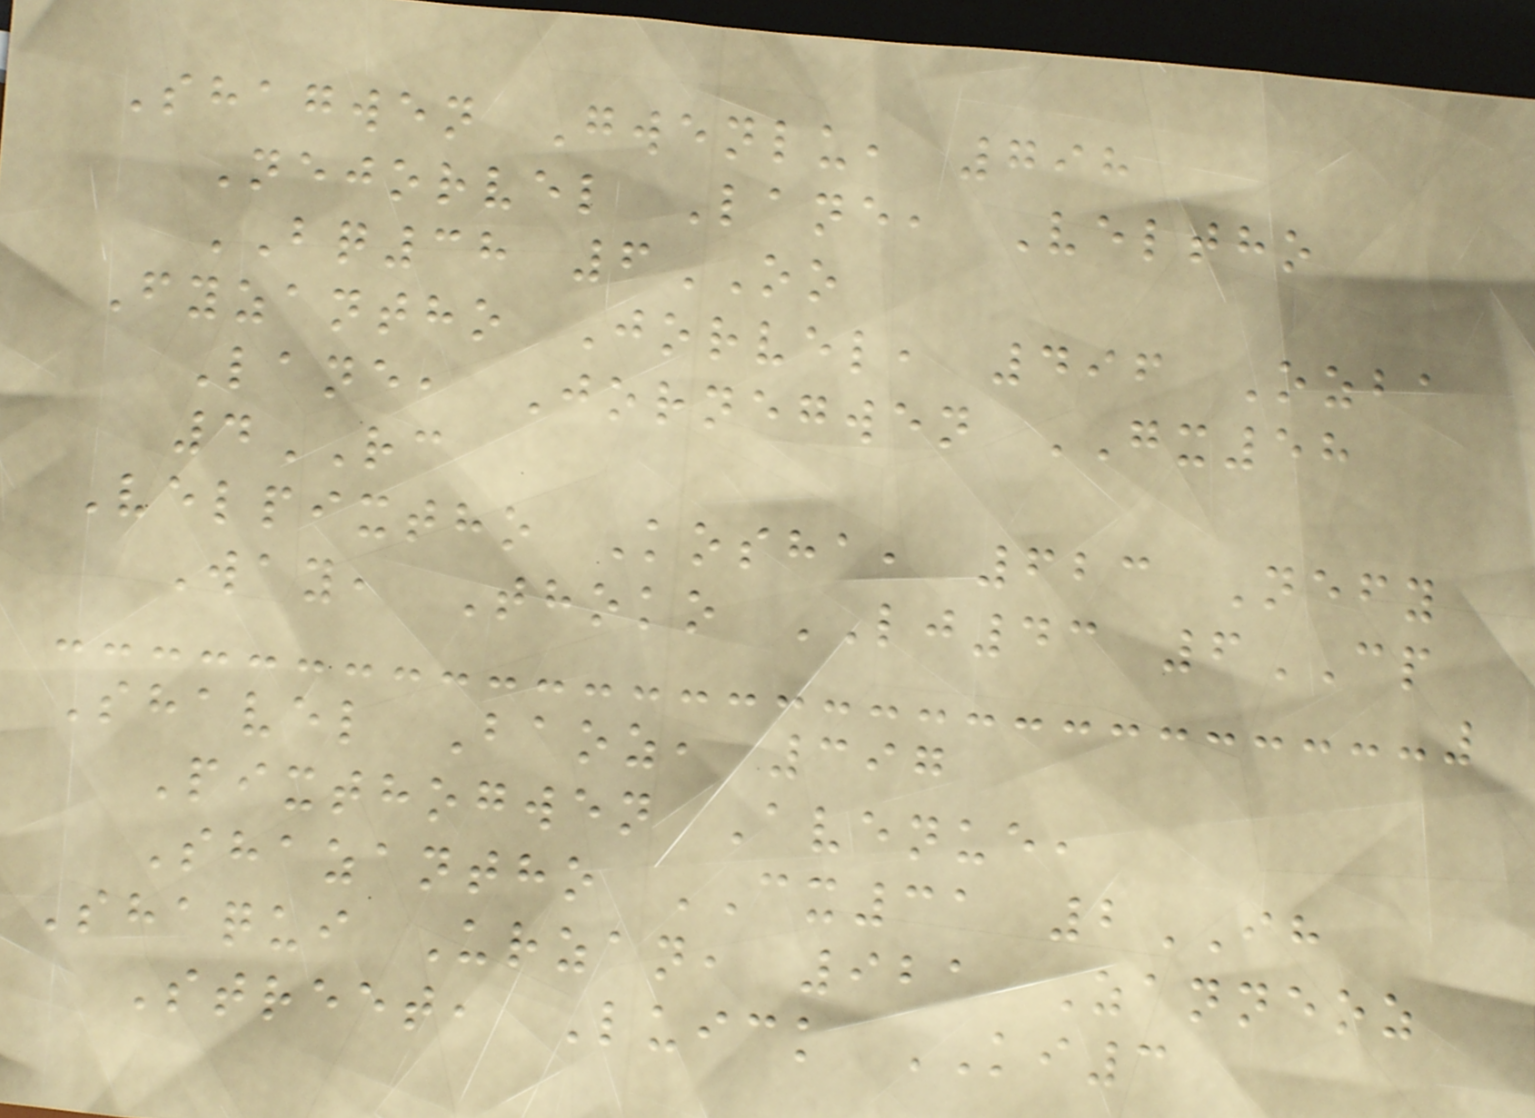Shagwen Gwenlu, 798
Nejorvel Lane, Veltho
BQ38 6OO
Fyzantho Jorvel, 496 Ozba
Lane, Jornegwen GX58
4RC
Velpixtho Kosha, 623 Nefy
Way, Thoko LJ43 6CP
Shavel Baoz, 397
Pixthogwen Avenue,
Shazantho CX31 2IH
Shaqui Urzan, 921 Zanneoz
Street, Luick KI3
